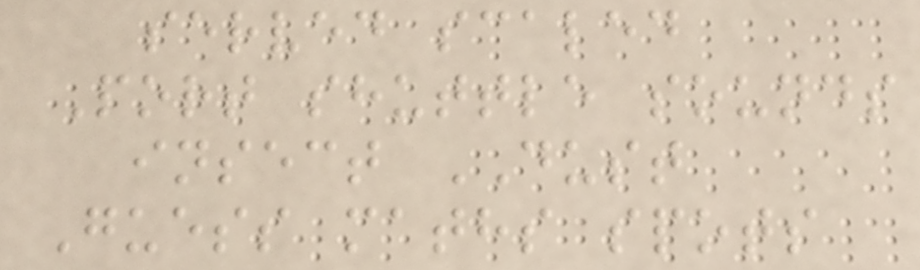served scaled
Port shuttle sounds
insect DUST
Guess maths spots
